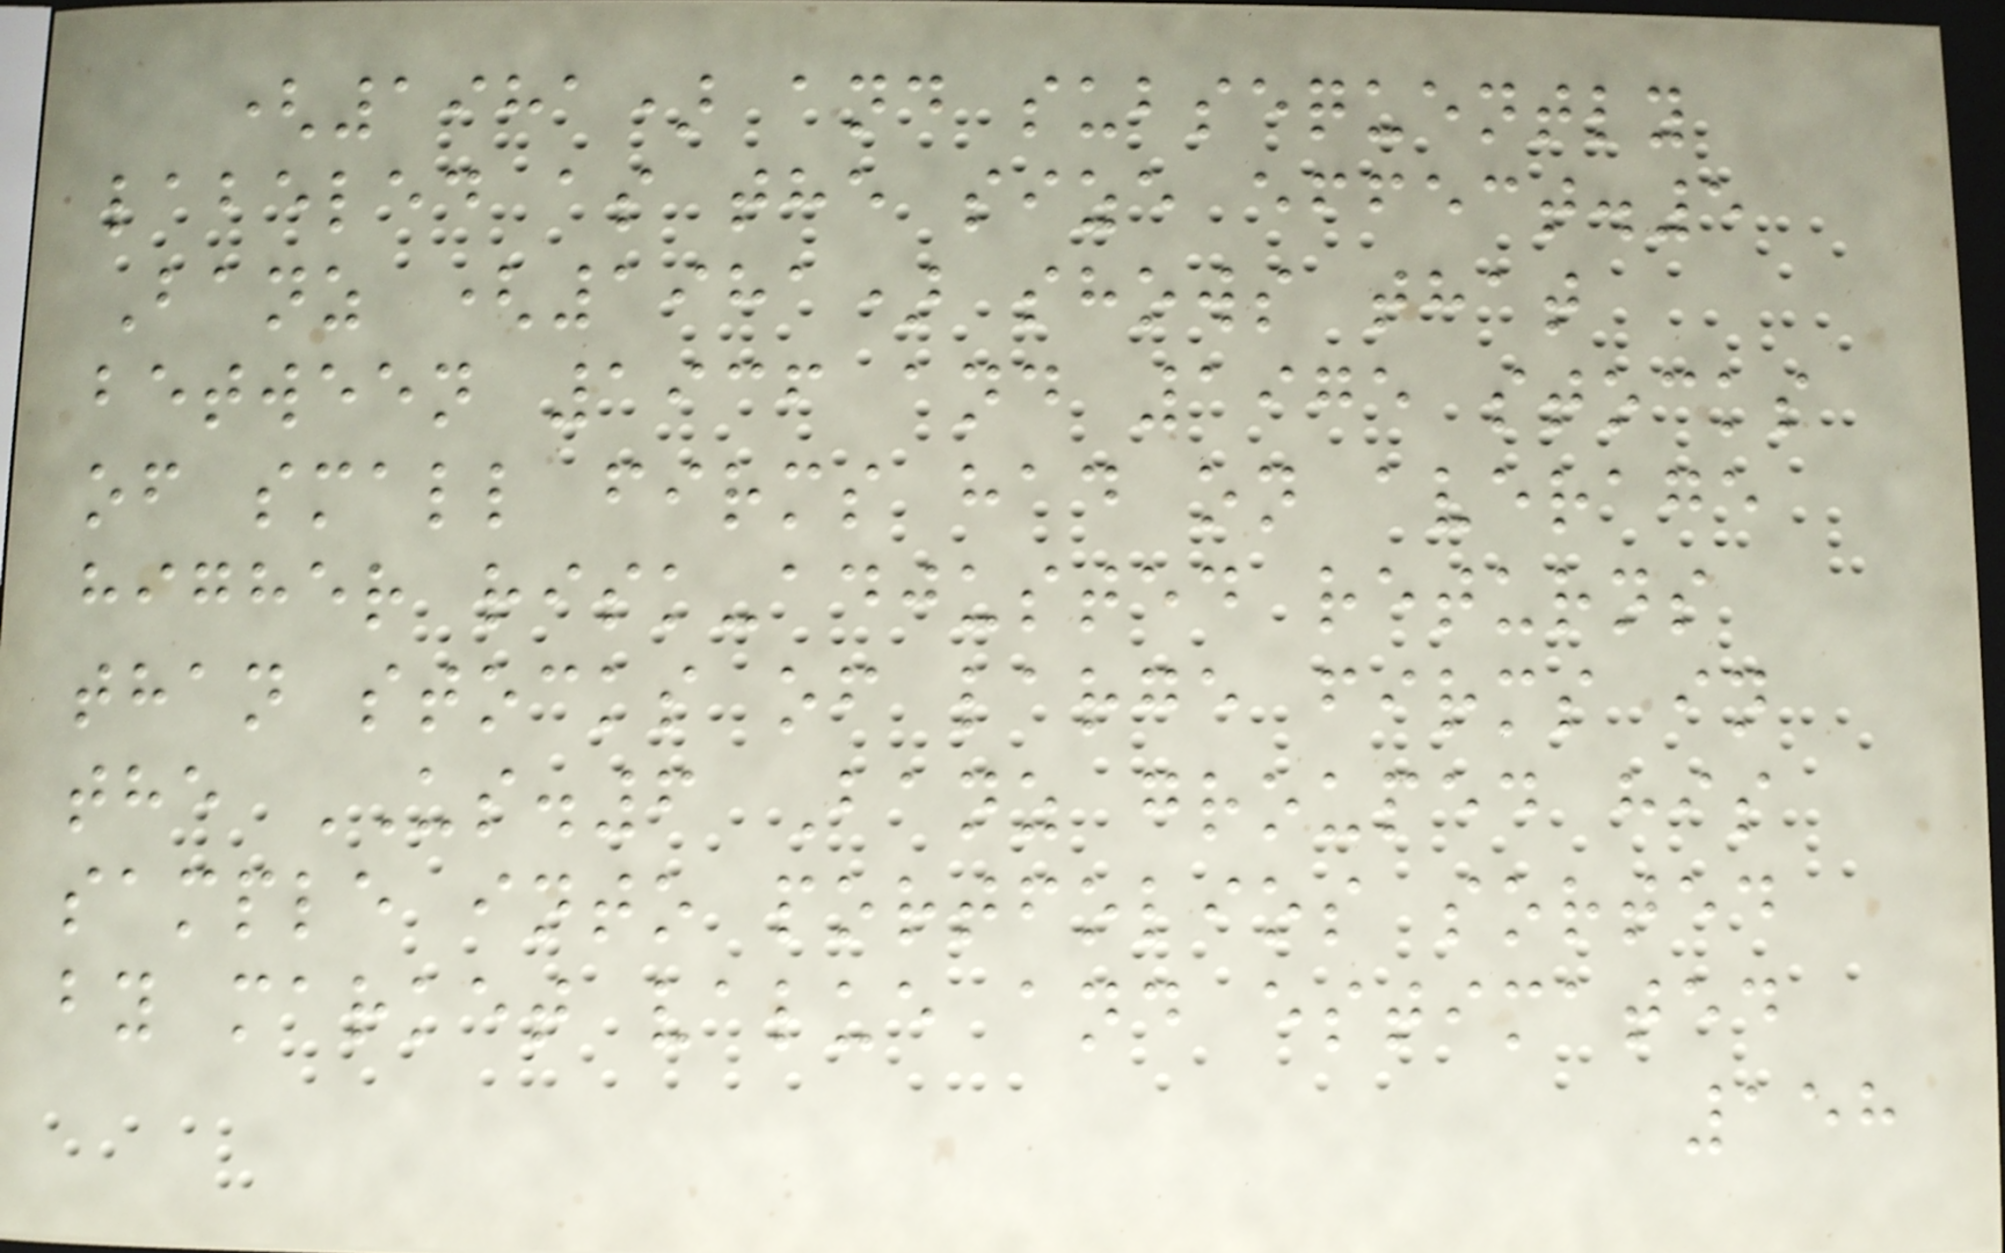(1981) and subsequently
labeled as the size effect.5
Banz (1981) shows that
between 1936 and 1975 stocks
of small firms had on average
higher risk-adjusted returns
than stocks of large firms in
the US.6 Banz grouped his
sample into portfolios sorted
by market value and estimated
158
